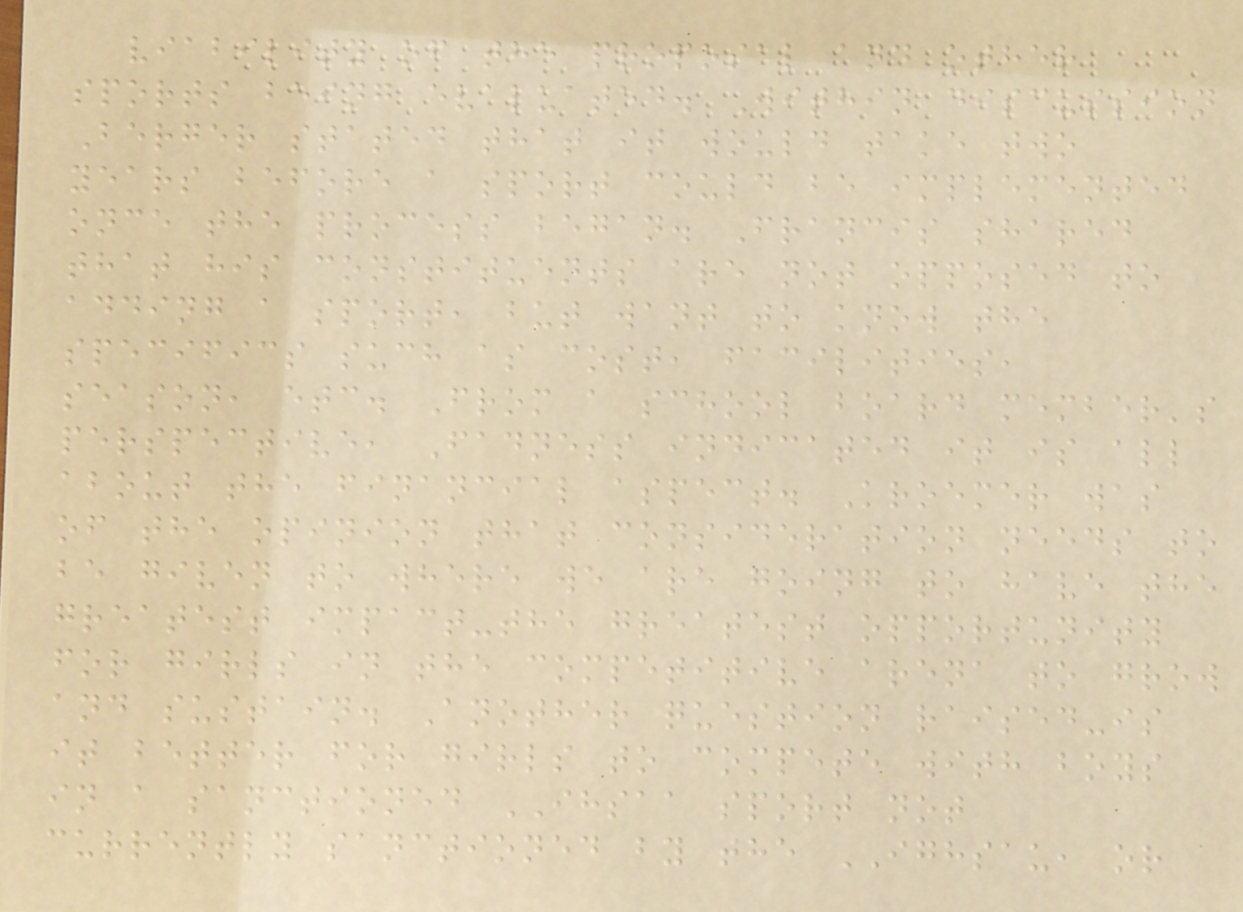viability of the proposal and other
sports being evaluated. Within discussion
Berger stated that it would take two
years before a sport could be implemented
once the process began. Francis shared
that his constituents are not opposed to
adding a sport, but want to know the
specifics such as cost, facilities,
season, etc. From a school board member's
perspective, Fadness indicated it is all
about the financial aspect. Kroemer was
of the opinion that consideration needs to
be given to where we are going to have the
greatest impact-the greatest opportunity
for girls in the competitive arena to grow
and sustain. Another question raised-is
it better for girls to compete with boys
in a sanctioned IHSAA sport not
currently sanctioned by the IGHSAU, or
